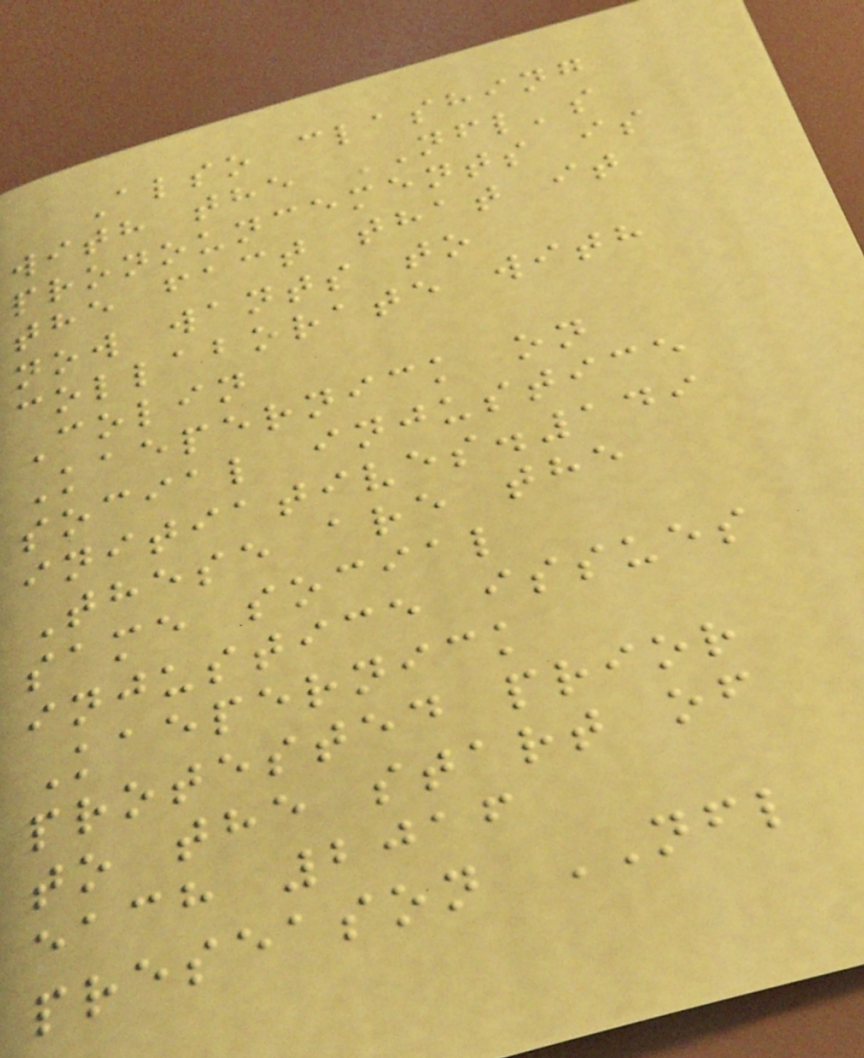Also clashing
with the NFL's
pronouncements is
the fact that it
now wants to
collaborate with
Colin
Kaepernick on
social injustice
initiatives.149
These are the
same social
injustice issues
Kaepernick
protested prior
to the start of
each 2016
preseason NFL
